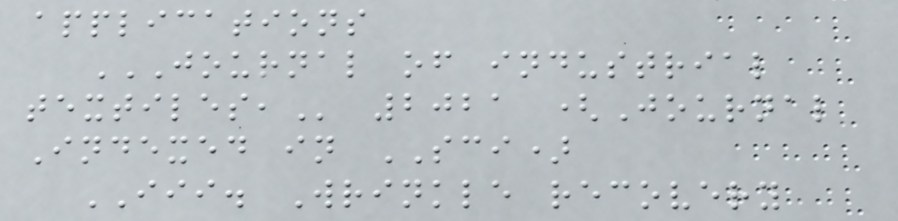applications
JOURNAL OF INDUSTRIAL
TEXTILES, 2021 (Journal
Indexed in SCI)
III. Wrinkle recovery
